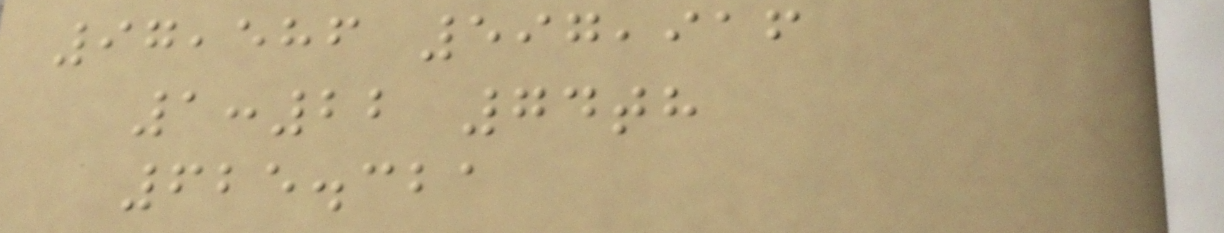97,586 597,916
1:22 74th
625.321
